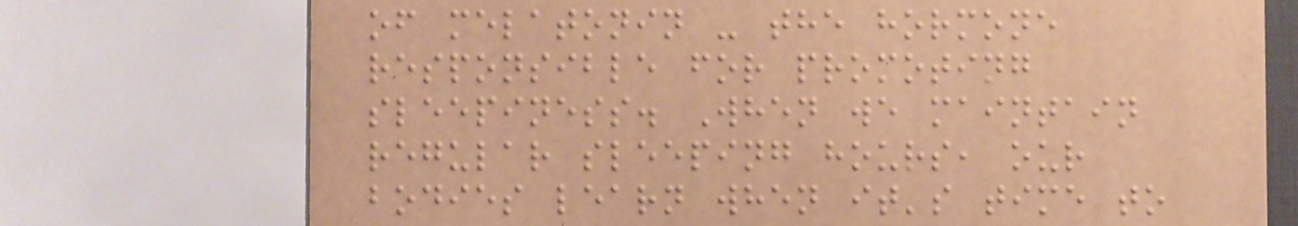of melatonin - the hormone
responsible for promoting
sleepiness. When we maintain
regular sleeping hours, our
bodies learn when it's time to
